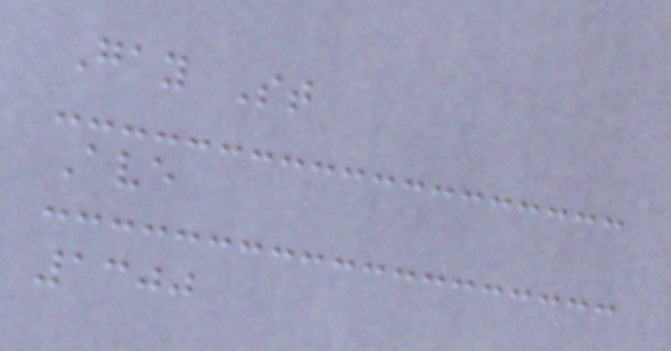Gay St
Ave
1300
